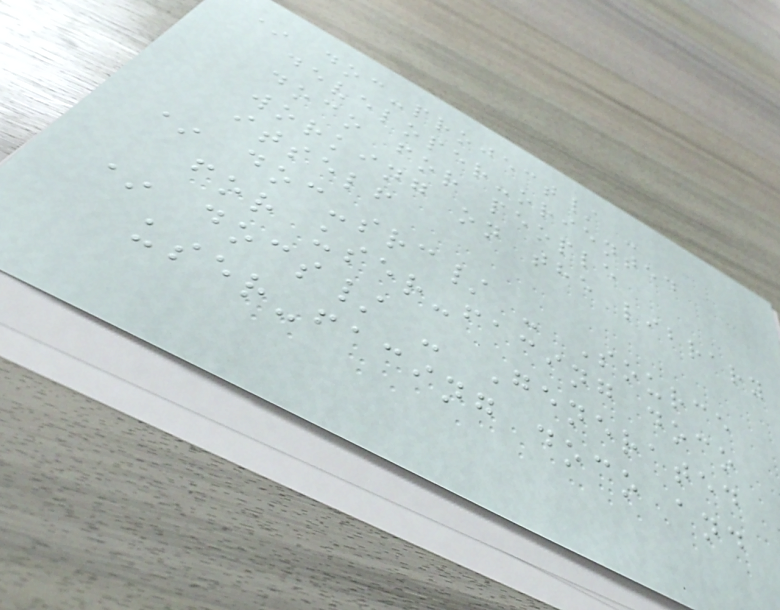* doc-project/ -
developer-oriented
doco for people
working on the library
itself
* doc-src/ - Source
for user-facing doco
* docs/ - Generated
user-facing doco and
